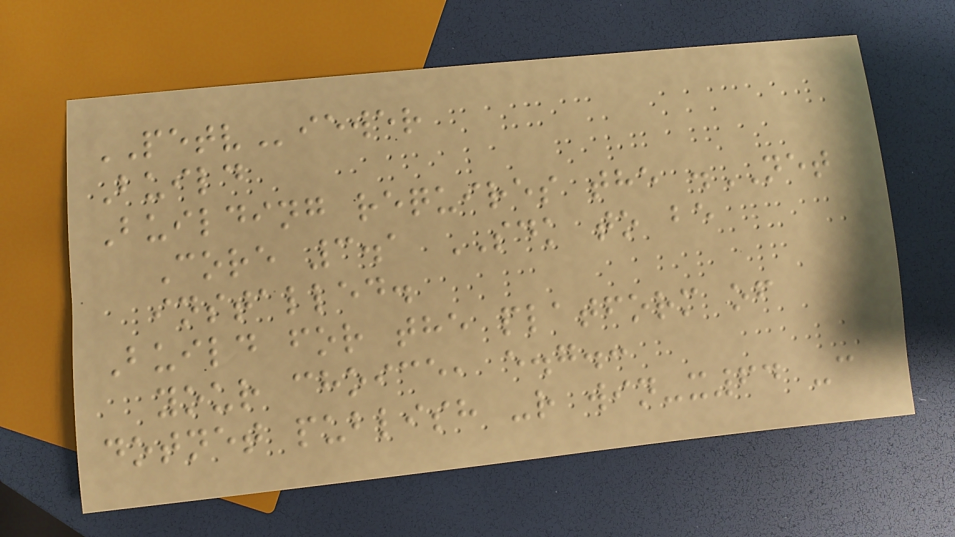PETViewer
Build
Building requires the .NET
Core 3.1 SDK to be
installed.
Build for the platform of
your choice, e.g.:
dotnet publish -r win-x64 -c
